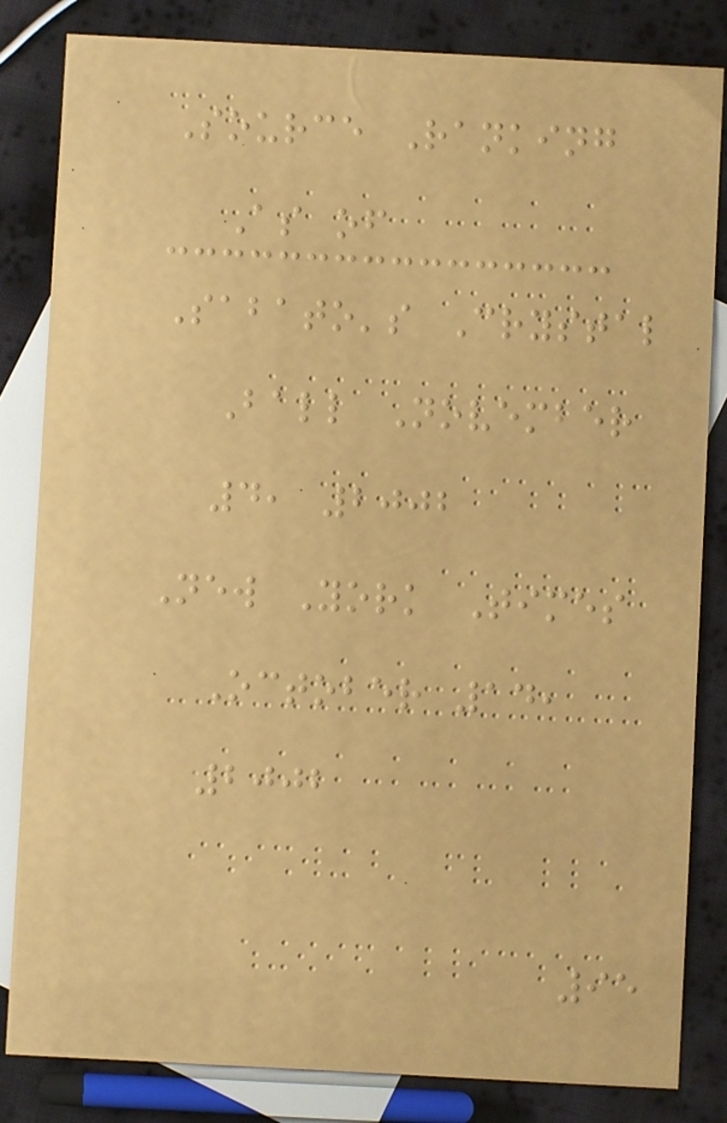Source Ranking
As of
Sabato's Crystal
Ball November
4, 2002
New York Times
October 14,
2002
95
